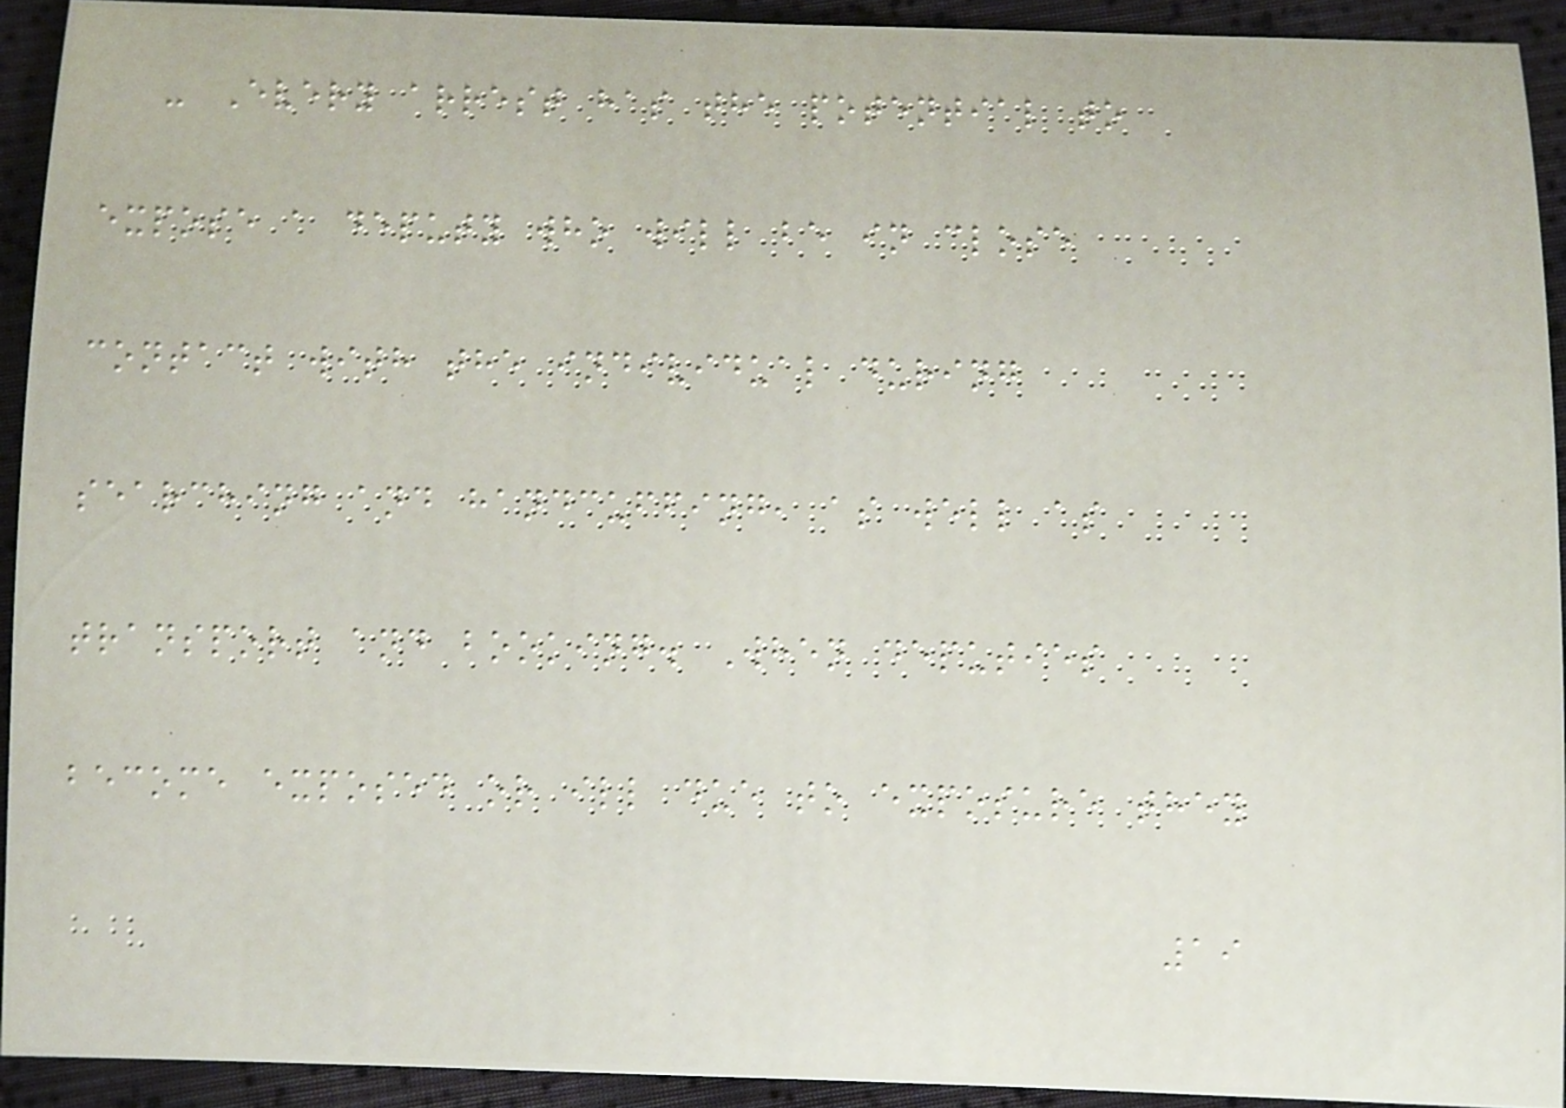- Every arrest has the potential to
expose a deputy who will be in close
contact with the individual during
searching and handcuffing, as well as
transport and booking. When deputies
become exposed or ill due to exposure they
19
